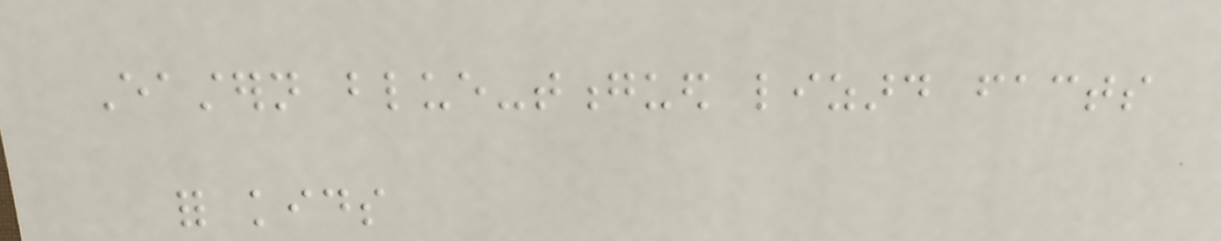Eastern blue-tongued lizard facts
for kids
